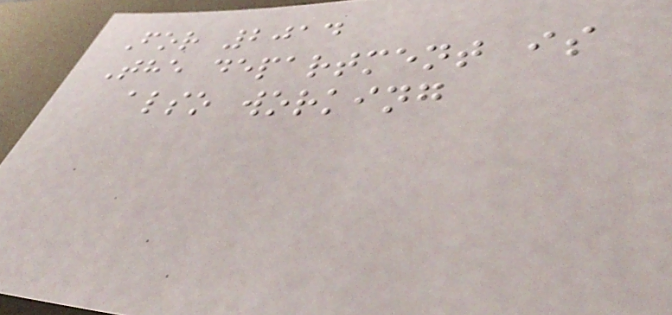For 2014
The department is
also working
